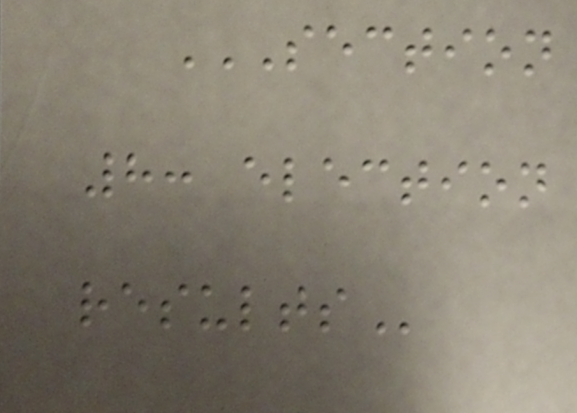SECTION
8: ELECTION
RESULTS
